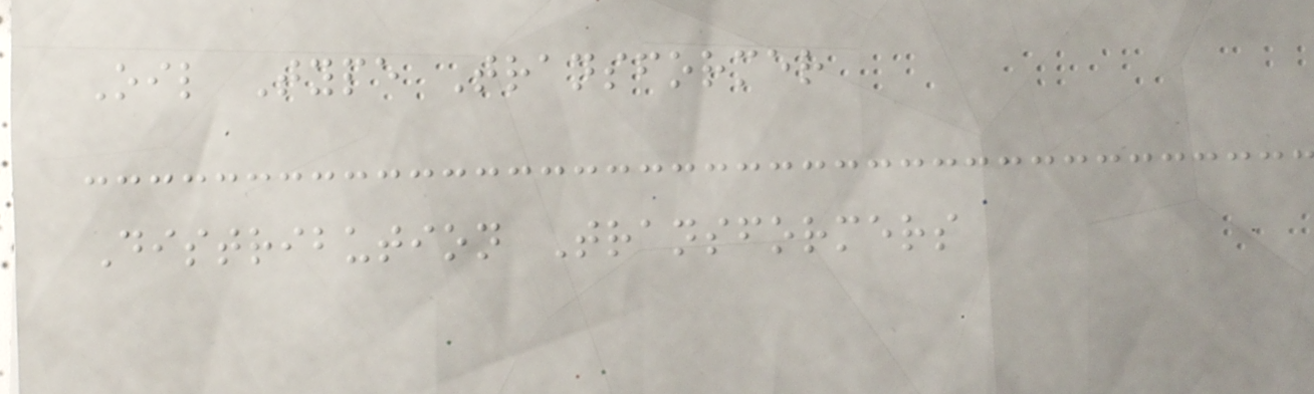Oil Type Transformer
Distribution Transformers
